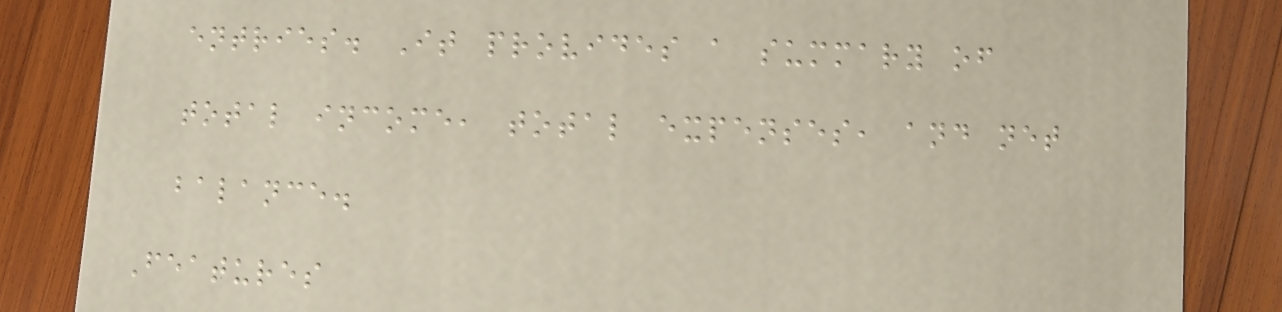entries. It provides a summary of
total income, total expenses, and net
balance.
Features
